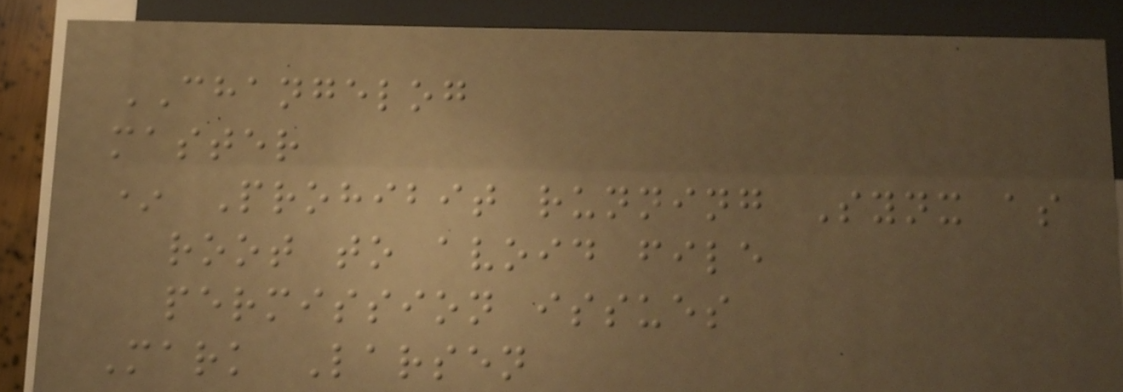CHANGELOG
master
* Prohibit running Synx as
root to avoid file
permission issues
Mark Larsen
